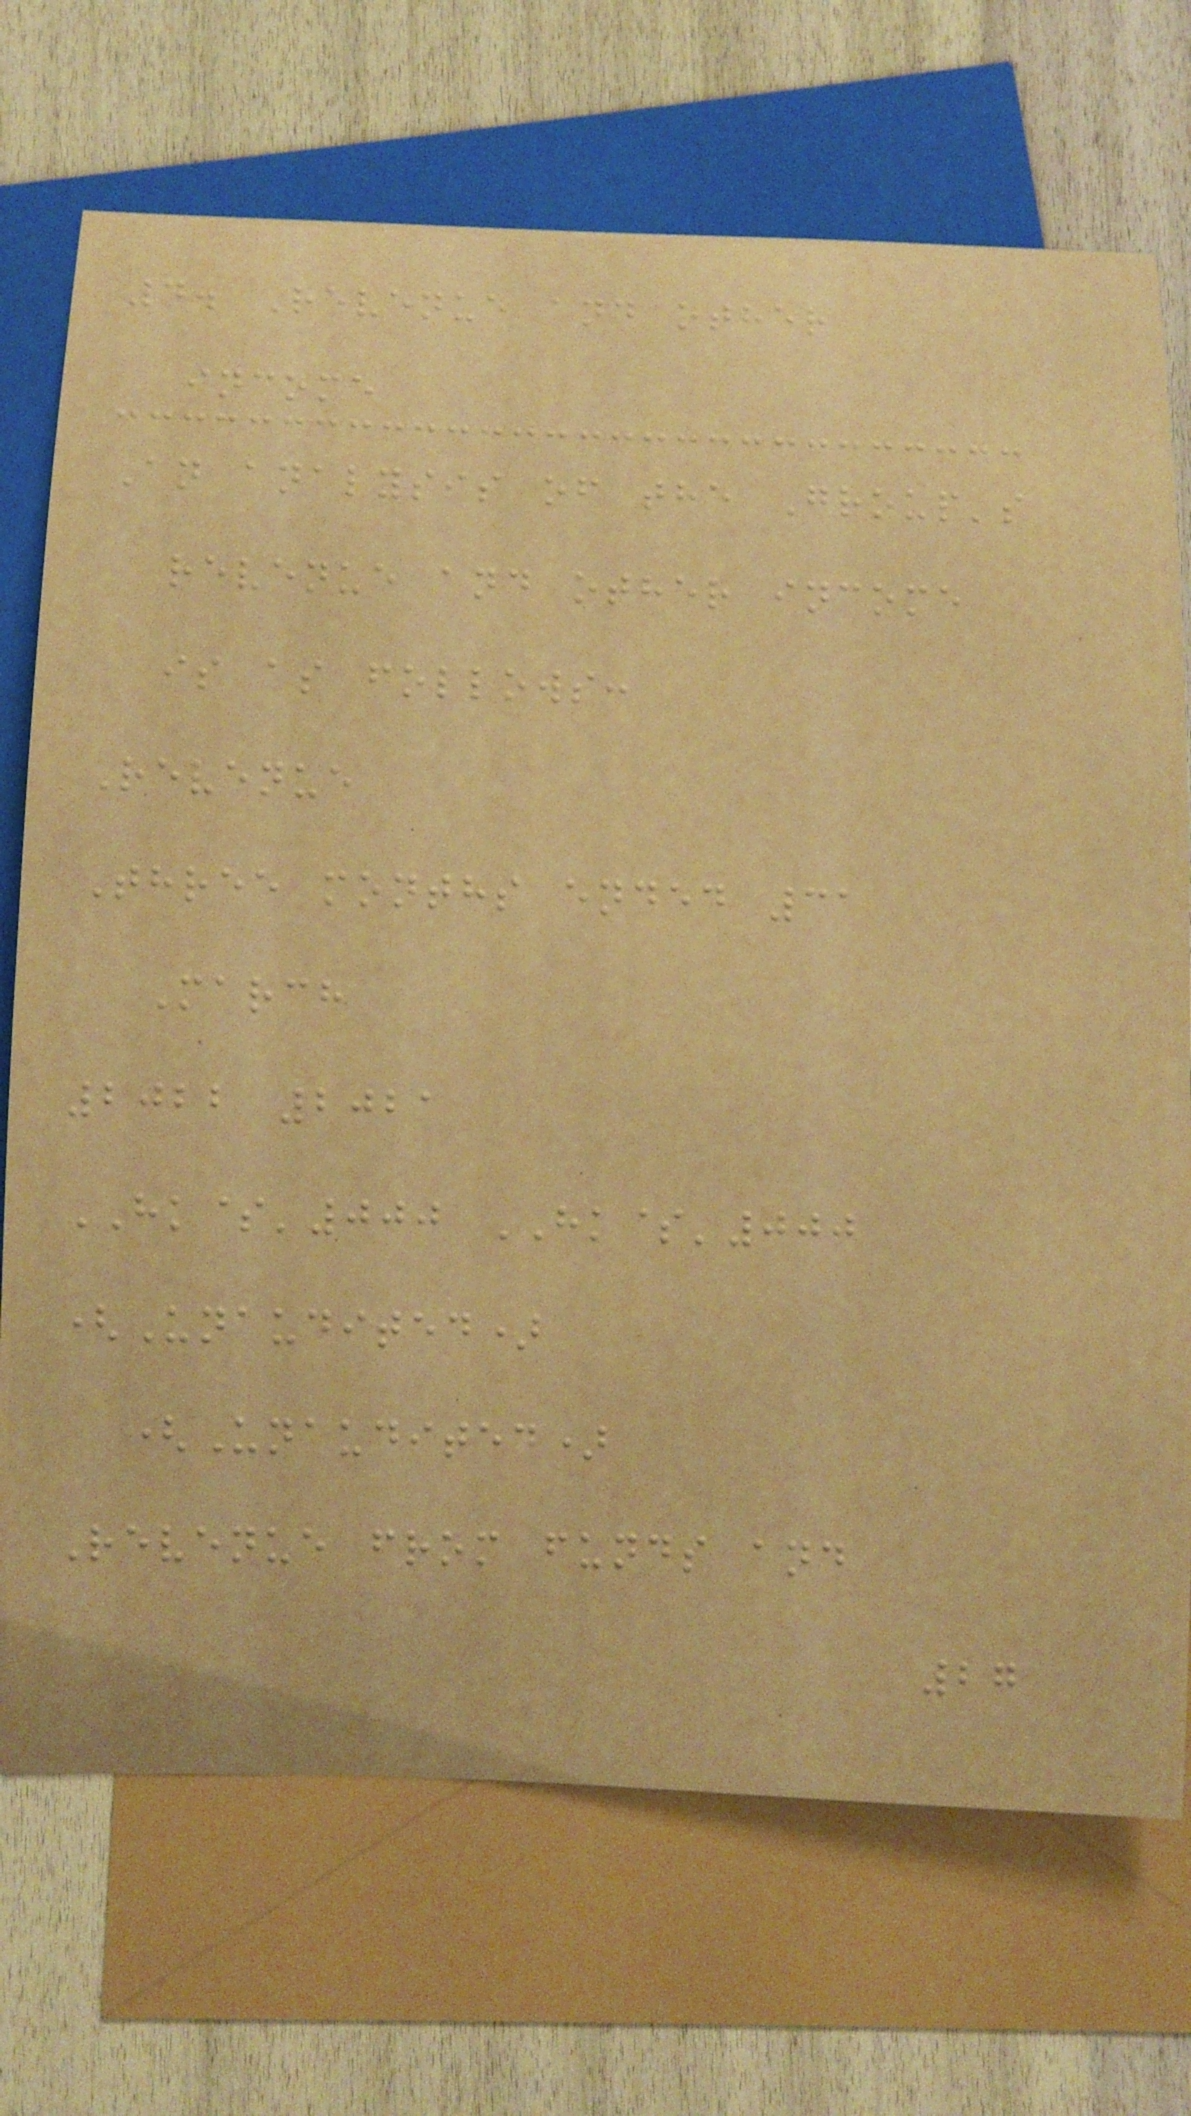4. Revenue and other
income
An analysis of the Group's
revenue and other income
is as follows:
Revenue
Three months ended 31
March
2022 2021
HK$'000 HK$'000
(Unaudited)
(Unaudited)
Revenue from funds and
27
